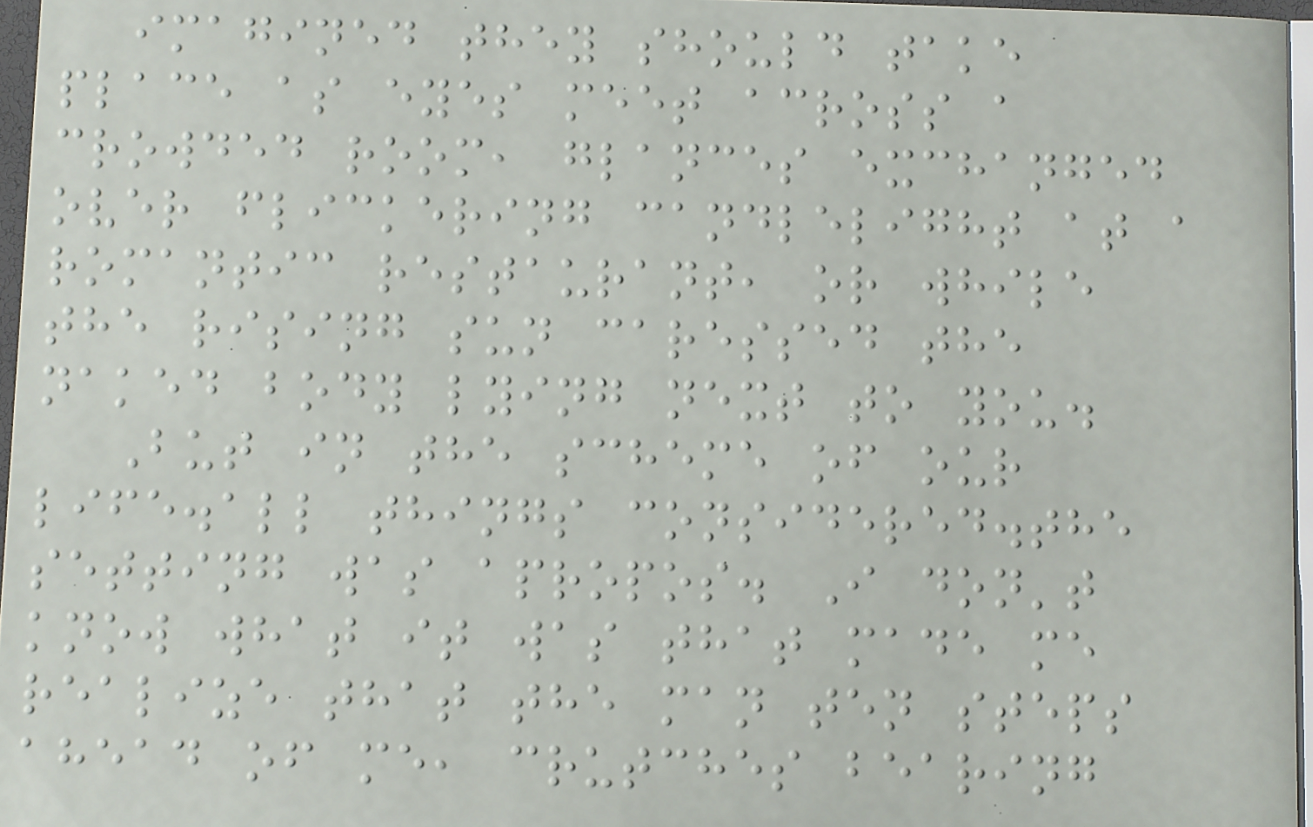imagined they should take
place as eyes meet across a
crowded room, glances exchanged
over flickering candlelight at a
romantic restaurant, or while
the rising sun caressed the
naked body lying next to you.
But in the scheme of our
life.all things considered.the
setting was apropos. I don't
know what it was that made me
realize that the man ten steps
ahead of me, crutches bearing
